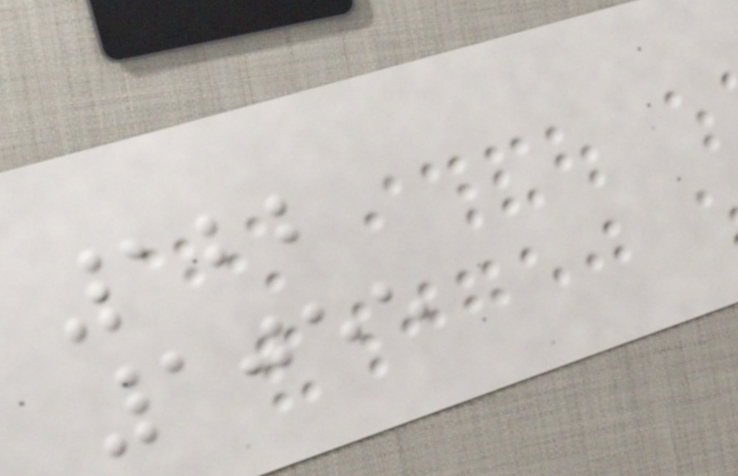122
1055
